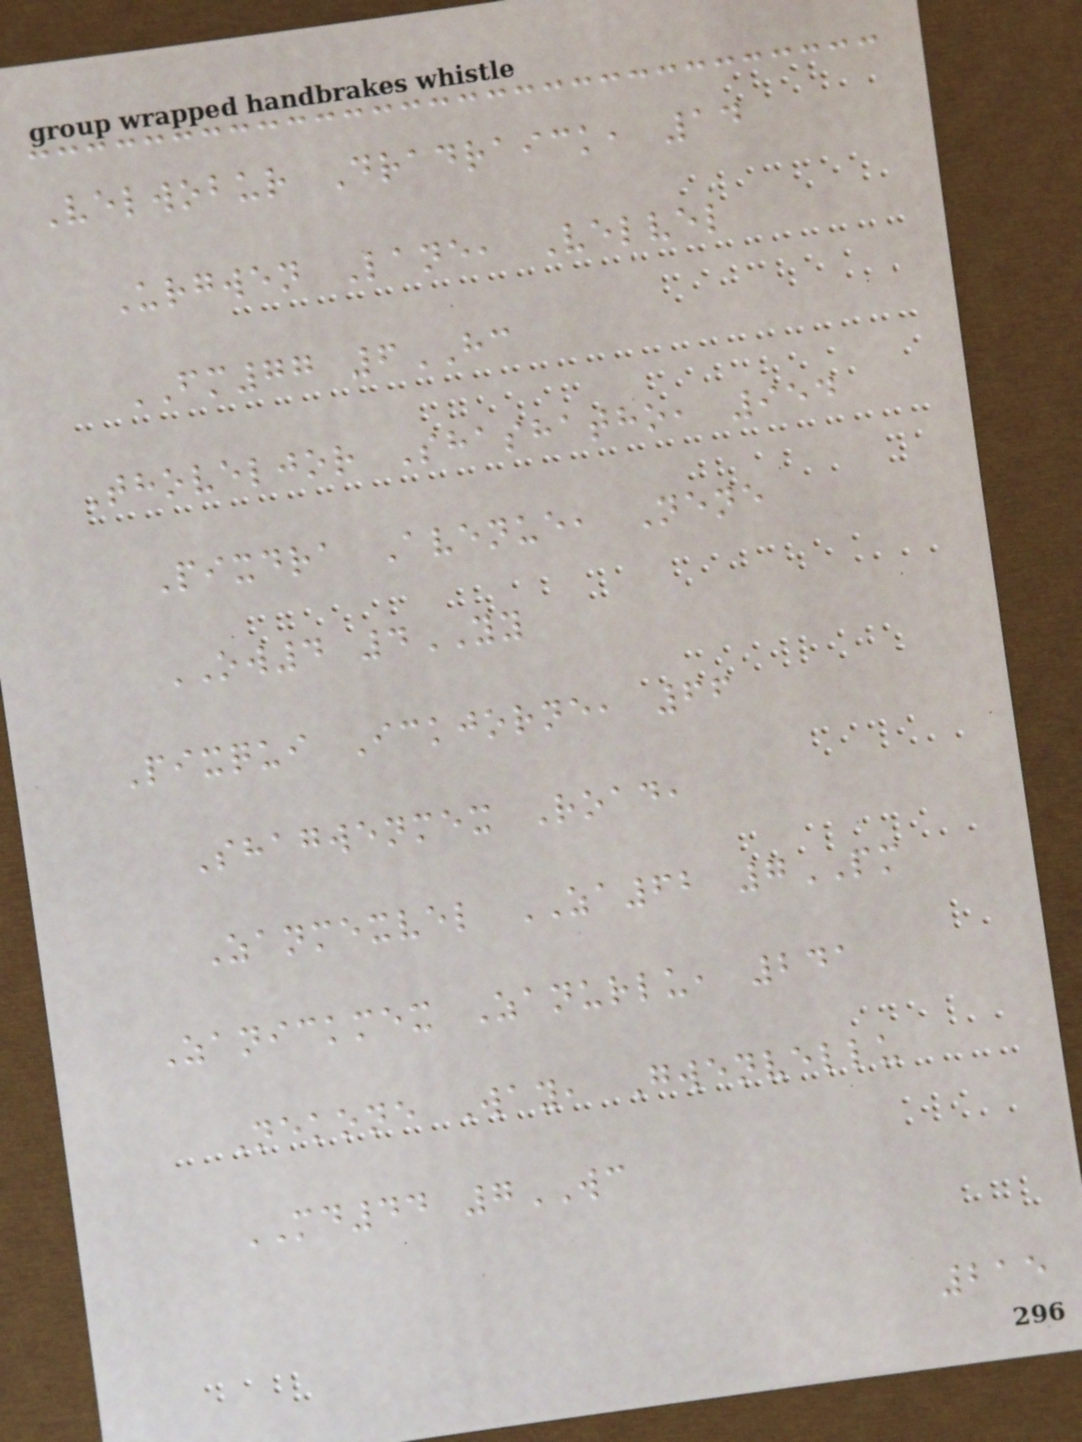Velwobur Dradraick, 14
Urgwen Lane, Velvel
FM77 6HC
Thoveljor Shashatho, 954
Pixdra Avenue, Nene
OW4 4YY
Pixqui Ickjorne, 66
Shagwenmex Road,
Zanmexvel ZA62 7PM
Zanickmex Zanurlu, 241
Nekone Way, Gwenvellu
MD44 7WC
215
